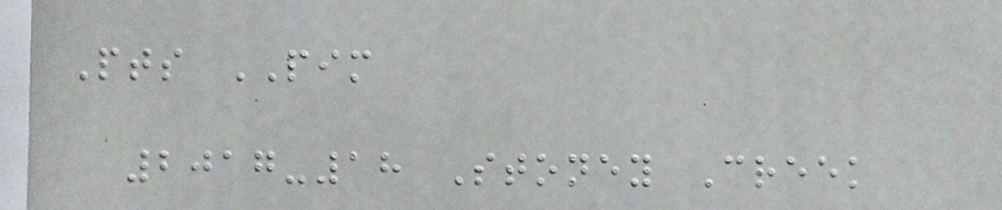Pts PIM
2017-18 Stoney Creek
